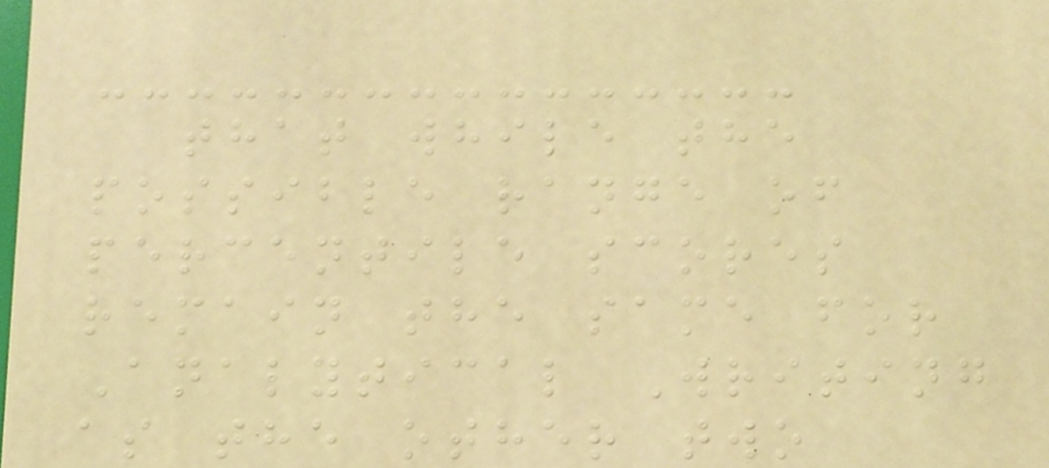that while the
possible range of
percentile scores
remain the same for
Analytical Writing
as the other two
